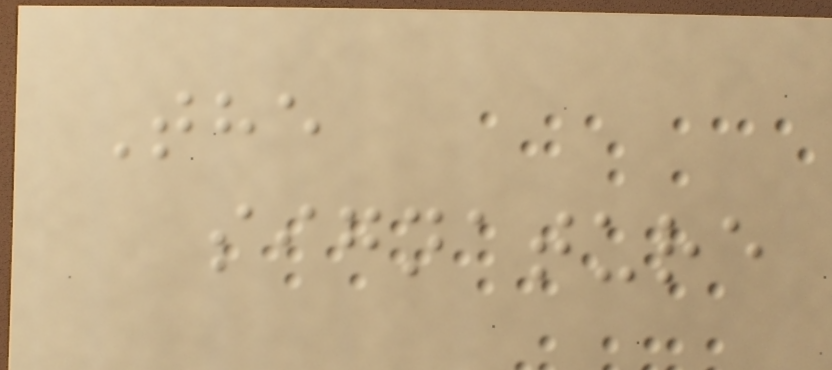The
signature
